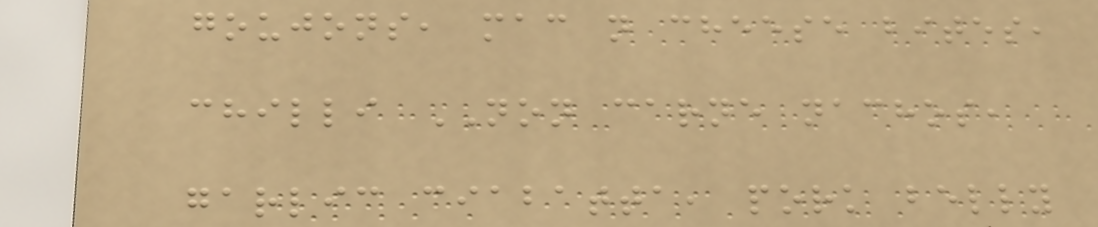goujons, mac n cheese bites,
chilli NON carne nachos,
garlic ciabatta, pork belly
